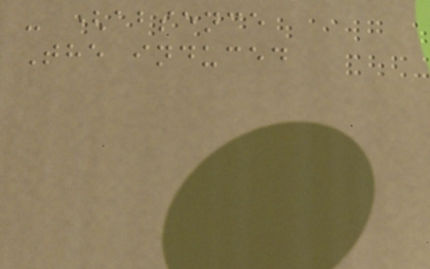- (absence
The induced
